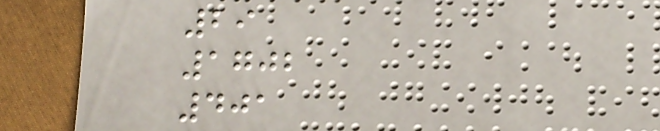29
1702
401
